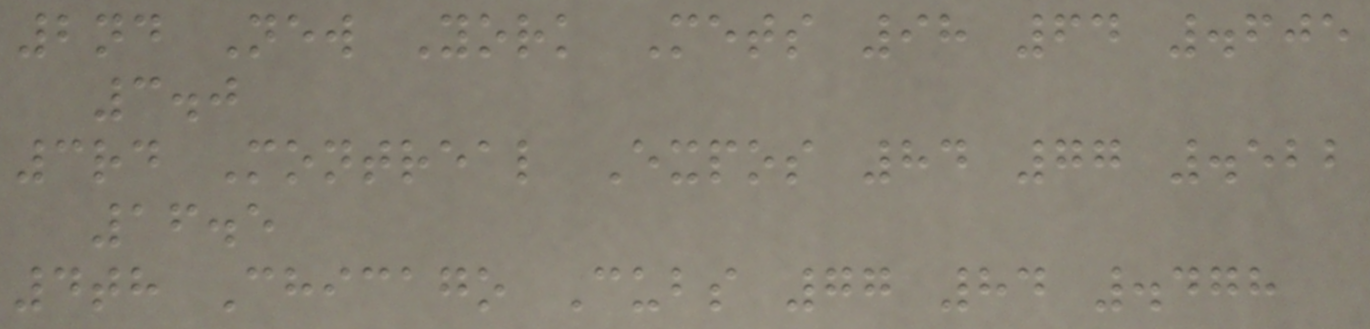2nd New York Mets 98 64 .605
3.0
3rd Montreal Expos 84 77 .522
16.5
4th Chicago Cubs 77 84 .478
